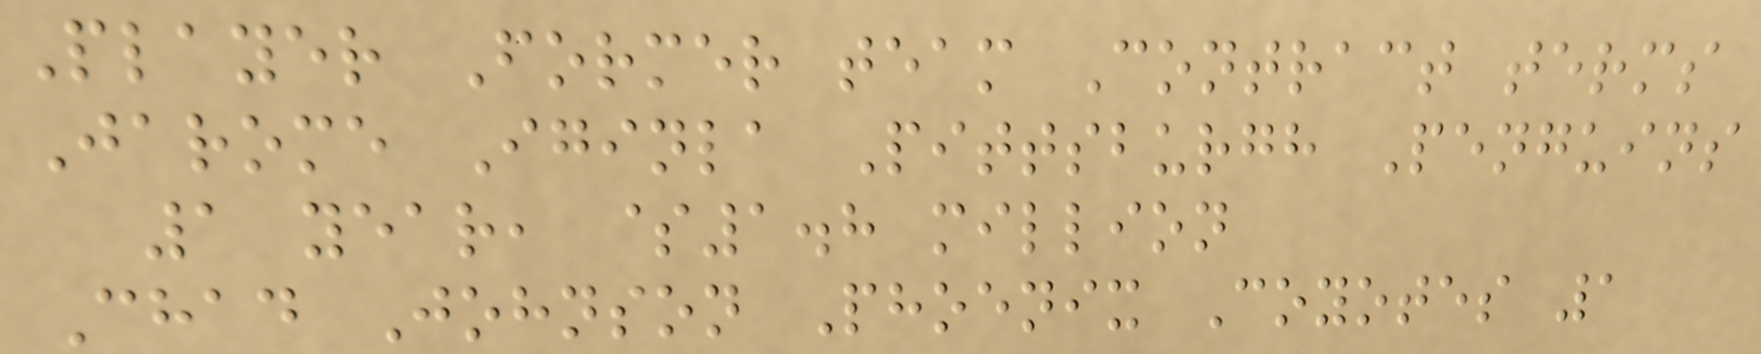Player Former team Contract terms
Jarome Iginla Pittsburgh Penguins
1 year, $1.8 million
Chad Johnson Phoenix Coyotes 1
